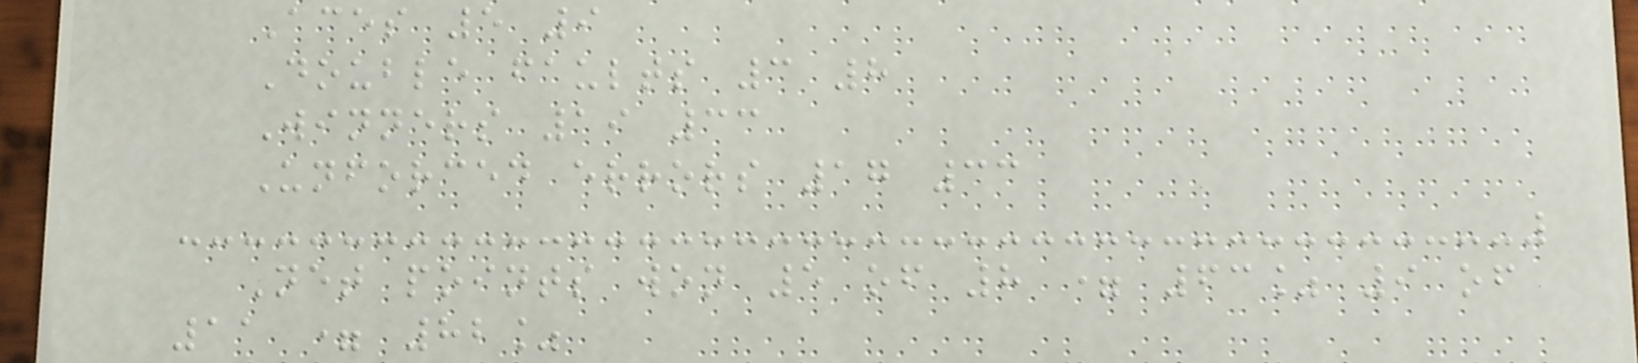Aces 5 9
Double faults 3 8
Winners 19 33
Unforced errors 17 33
Net points won 5 of 8 = 63% 9 of
11 = 82%
